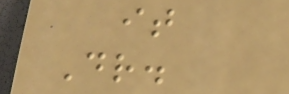it
Dr.
